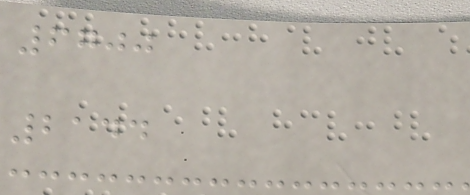6700
2144
